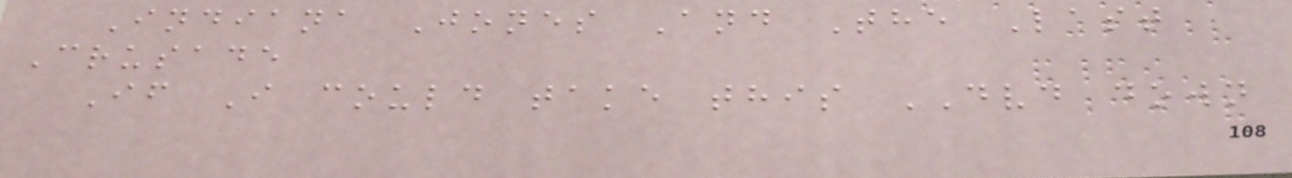Indiana Jones And The Last
Crusade
If I could take this DVD down
